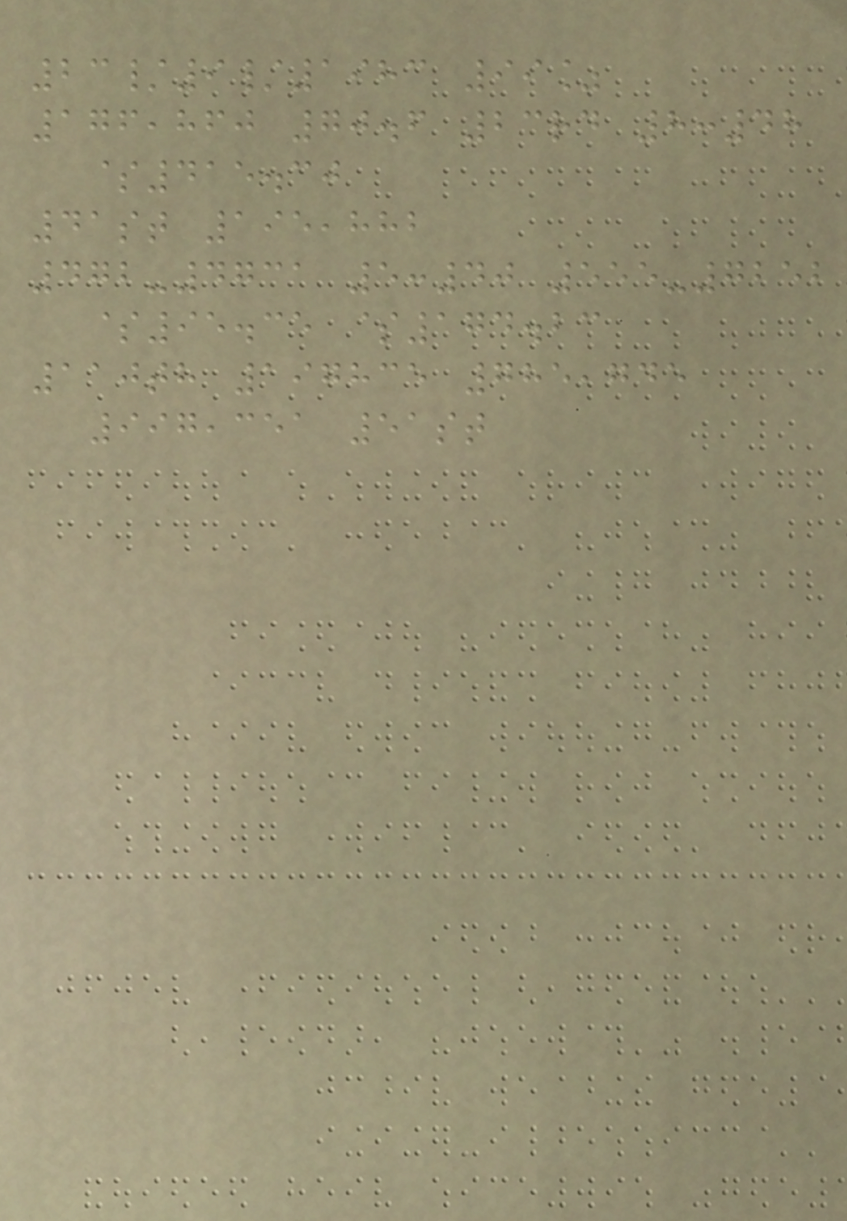23/9/1983 99%
176,860 70.6 23rd 8:48
$415.30
41st 195,882
472-4731 5:40 555-7252
$95.35 $174.23
110th 197835 785,745
997,351 51st
